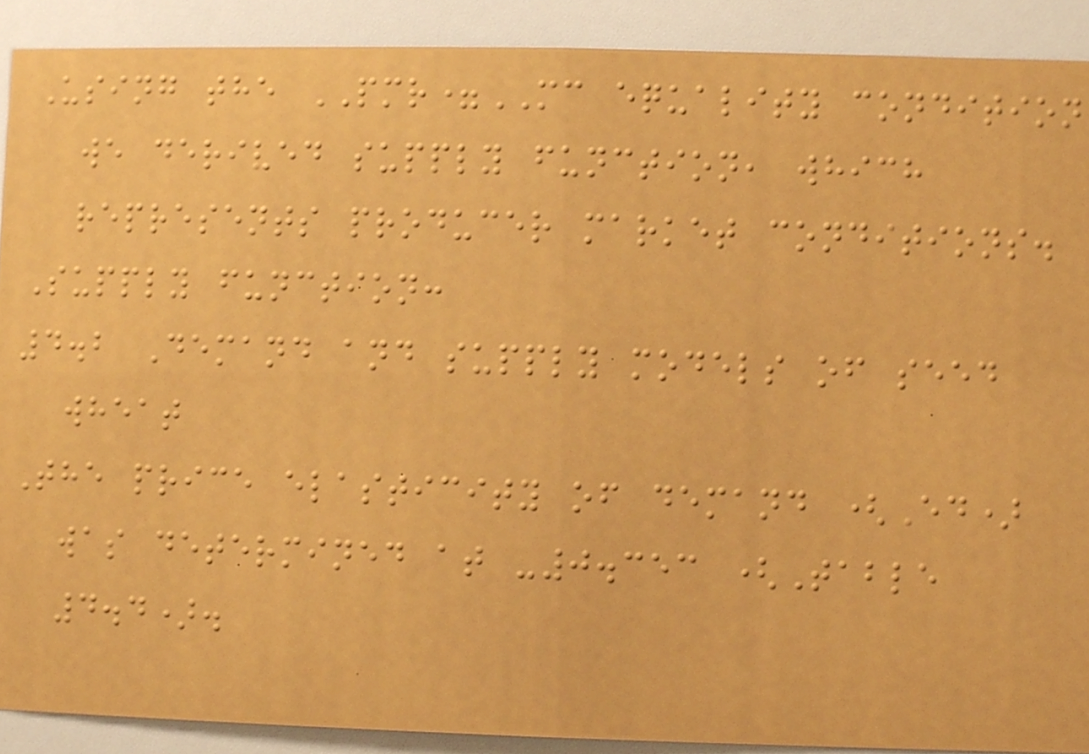Using the PMR=MC equality condition
we derived supply function, which
represents producer market conditions.
Supply function:
4.2 Demand and supply models of seed
wheat
The price elasticity of demand (Ed)
was determined at -0.353 (Table
4.4).
